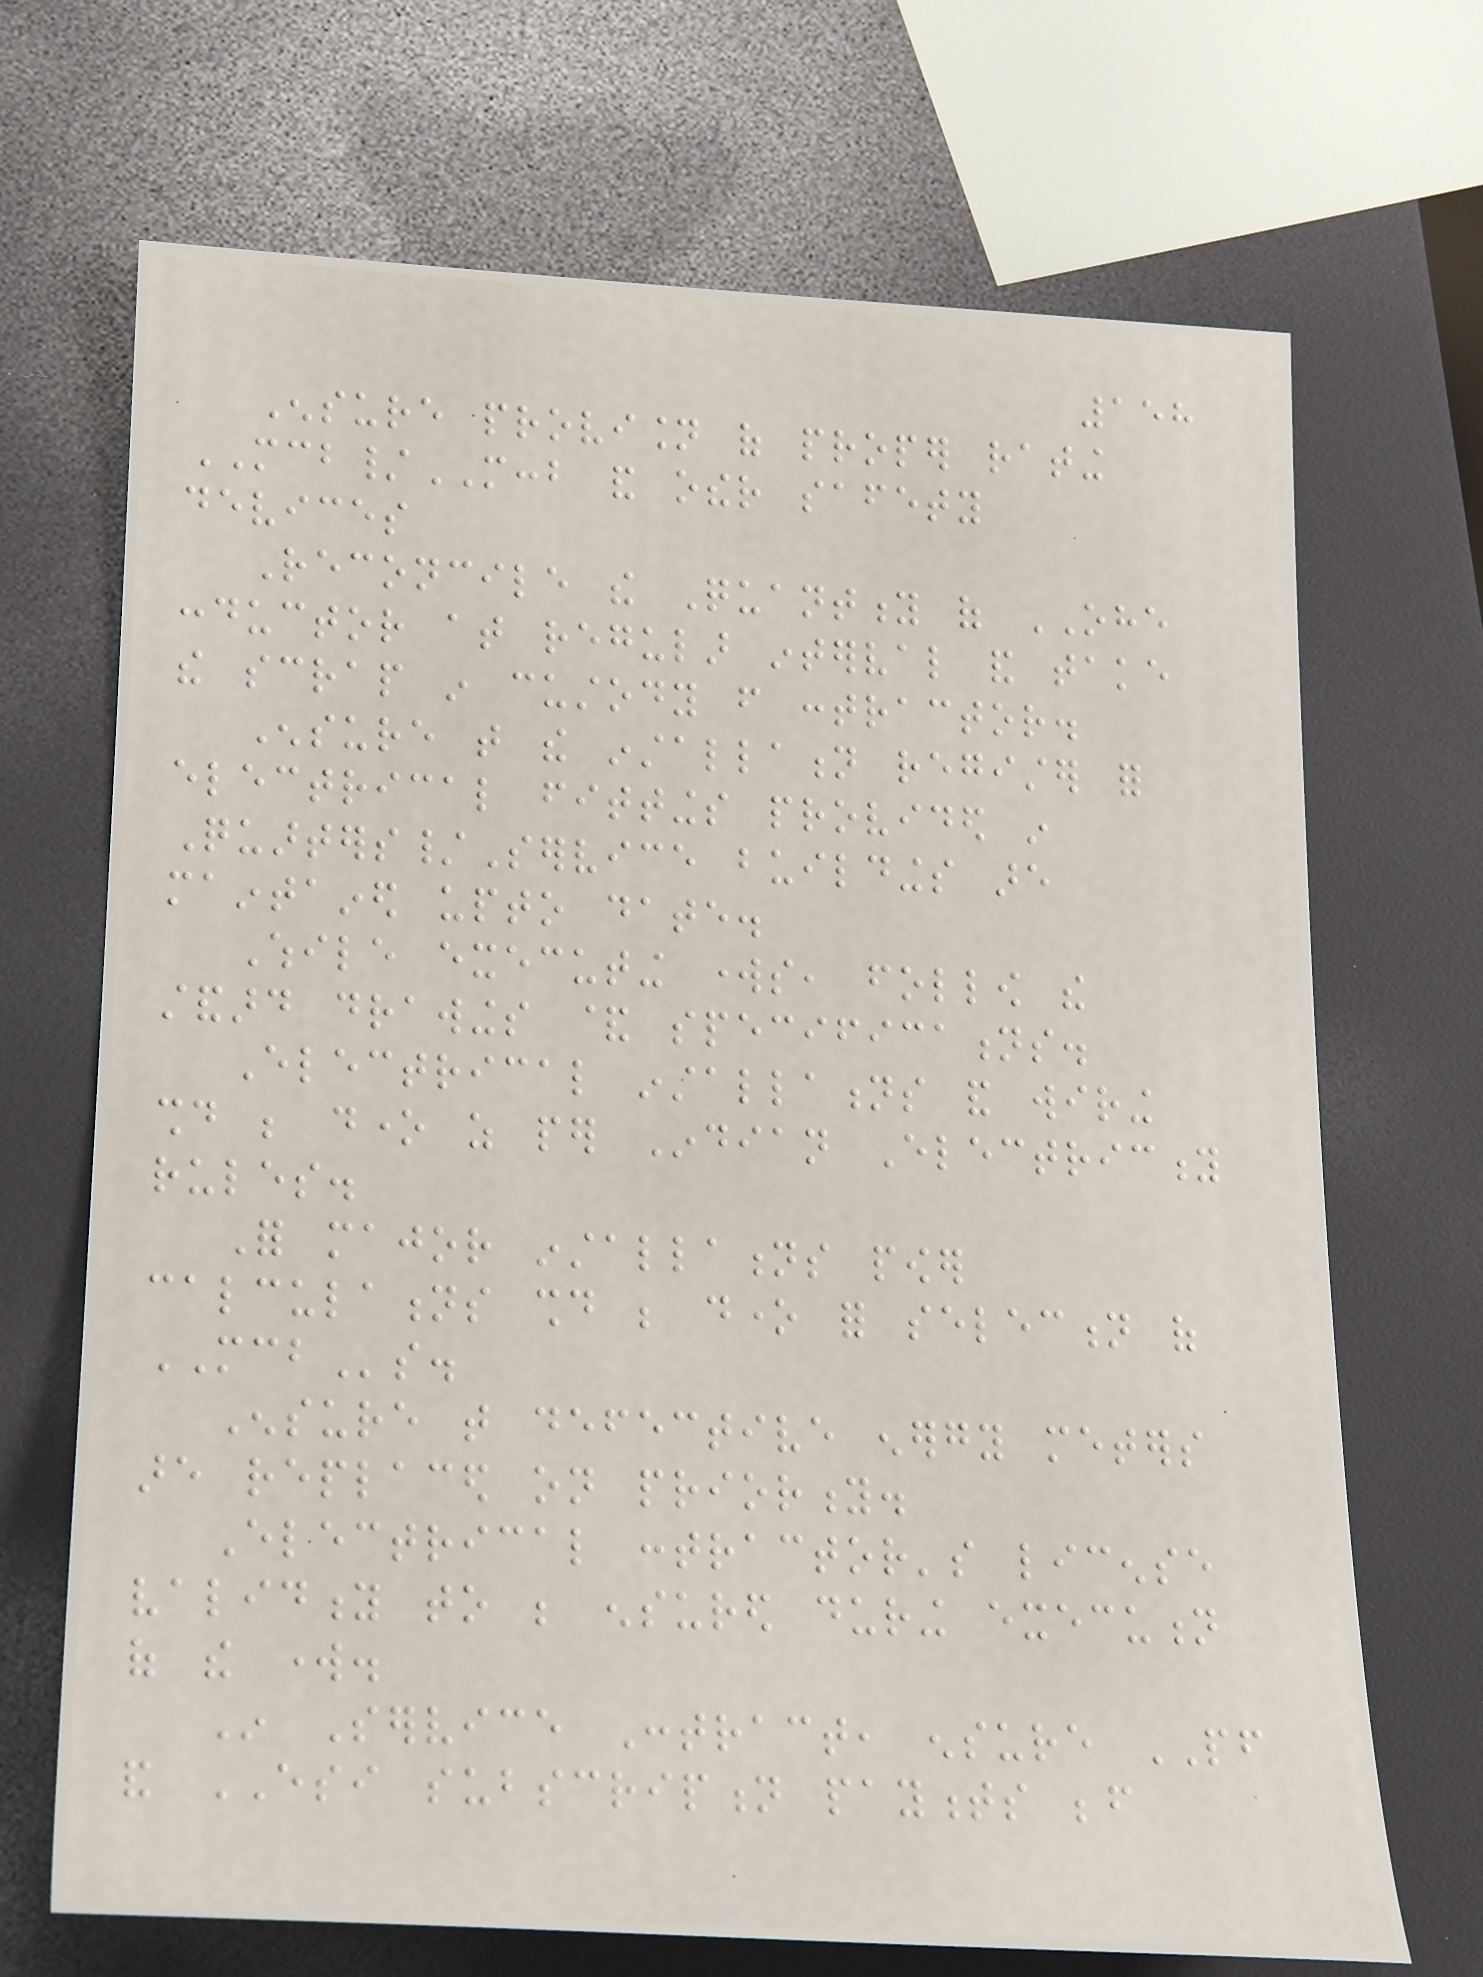158
Ensure provision of proper rating
MCB/MCCB and other safety
devices
Reconcile the Quantity of OHE
conductor at regular interval and take
the scrap in custody from contractor.
Ensure that the installation register for
electrical fittings provided in
Quarters/Service buildings are
maintained upto date.
While executing works, follow the
standard drawings & specifications.
Electrical installations and wiring
should be done as per Indian Electricity
rules.
For major installations power
calculations should be done for selection of
MCBs.
Ensure that defective energy meters
are replaced on priority.
Electrical contractor's license
validity to be ensured during execution
of the work.
In Service Contract, ensure PF
and ESI subscription payments before
